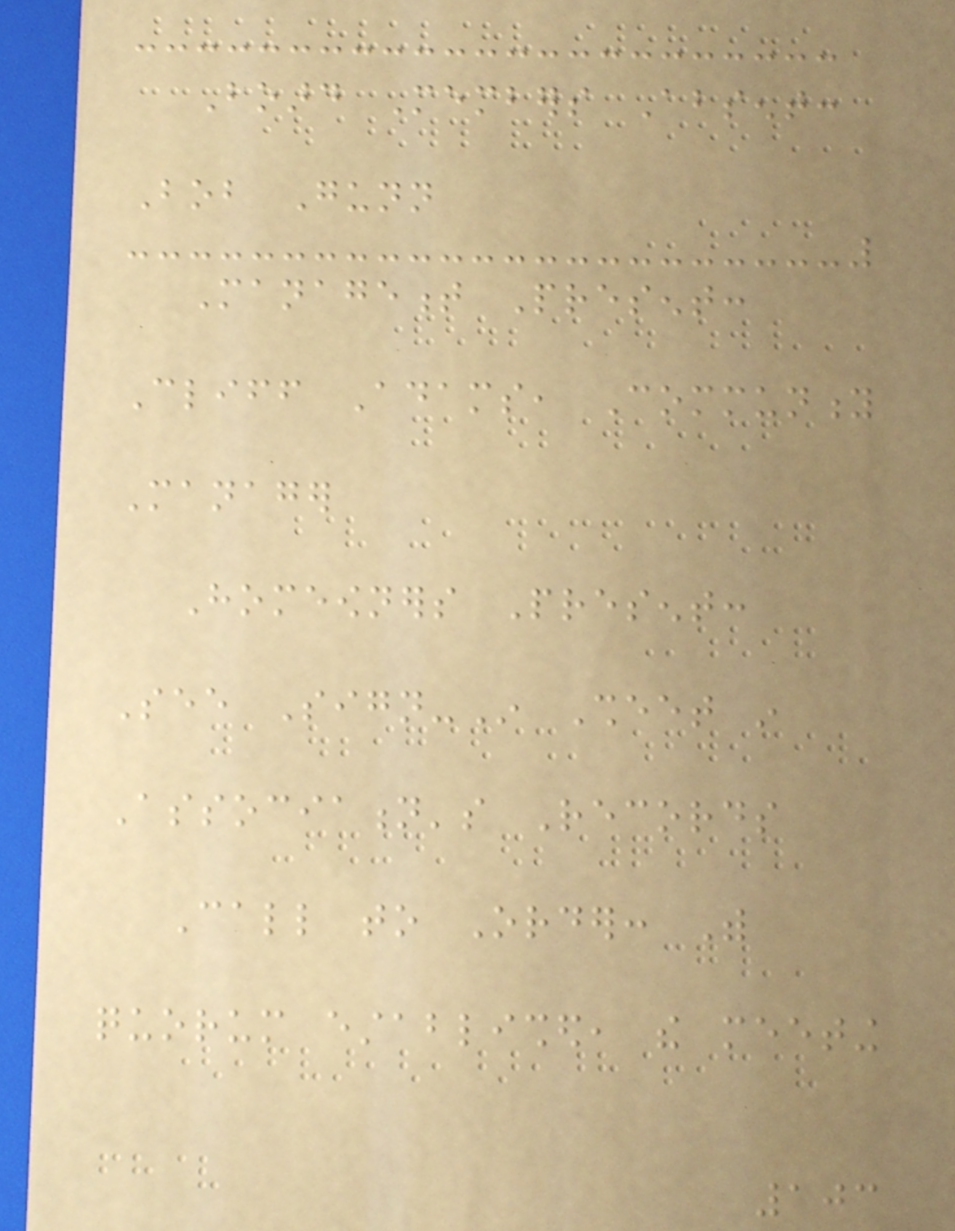Board Members Absent:
Bob Gunn
Management Present:
Cliff Adams, Community
Manager
Homeowners Present:
See Sign-In Sheet in
Association's Records
Call to Order: With
quorum established, the meeting
103
